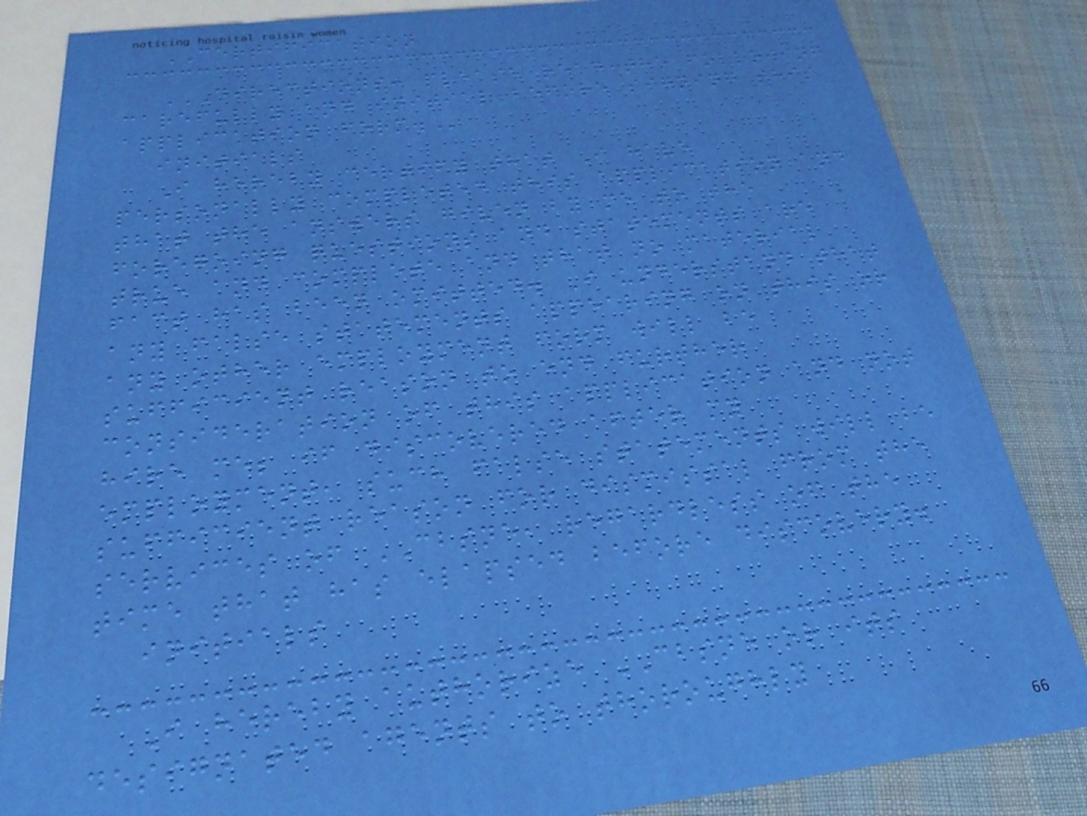CERTIFICATION
DIRECTIONS: PLEASE READ THE FOLLOWING
CAREFULLY AND INITIAL BEFORE SIGNING THIS
APPLICATION FORM.
initials
I hereby certify that I have
personally completed this application and
that the answers given by me to the
foregoing questions and statements are
true and complete and that no material
fact has been omitted. I understand that
any false statements appearing on this or
any other employment form will be
sufficient reason to end further
consideration of this application and not
hire me; if discovered after my
employment, such false statements will be
sufficient reason for dismissal from the
services of CBSNE, regardless of the
time that has elapsed before discovery.
initials
I hereby authorize CBSNE or its
designated agents to thoroughly
